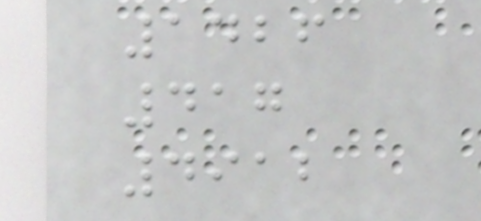1426
417
4912
